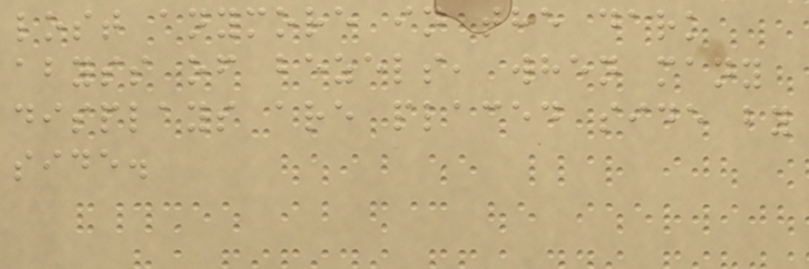lost anymore in the dark
abyss of bezels, when many
displays are placed side by
side.
